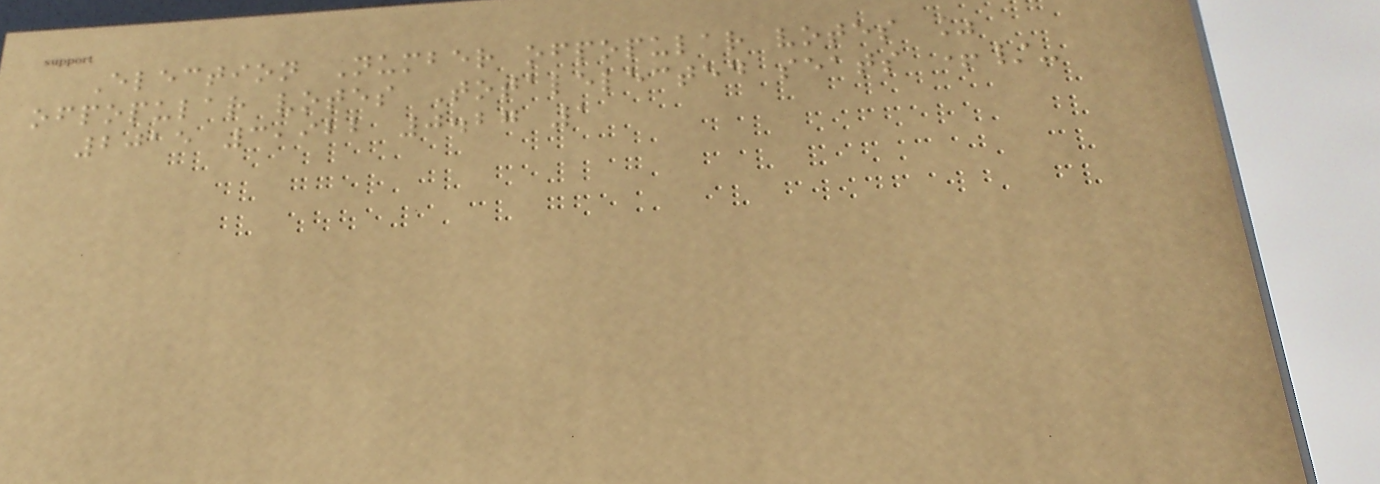Election Number ofpopular votes %
ofpopular votes Totalelected seats +/-
2015 3,922 0.27 1
